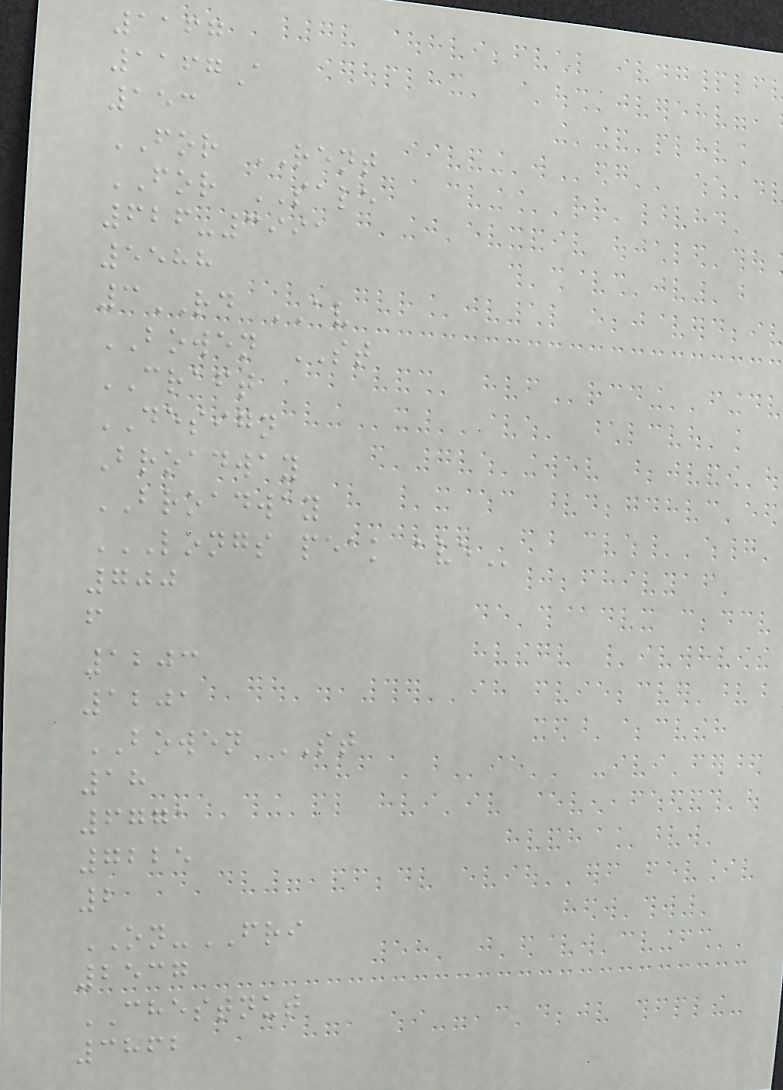1167
1167A
153
FOR RENT
FOR SALE
626-3991
5588
3RD AV
BOWEN ST
CRAFT
DESIGN
Broadway
BROADWAY
LONGS PEAK AVE
700
f
1203
1201
BOWEN ST
18
6771
7225
2
ON-FRI
2537
CHESTNUT
3862
